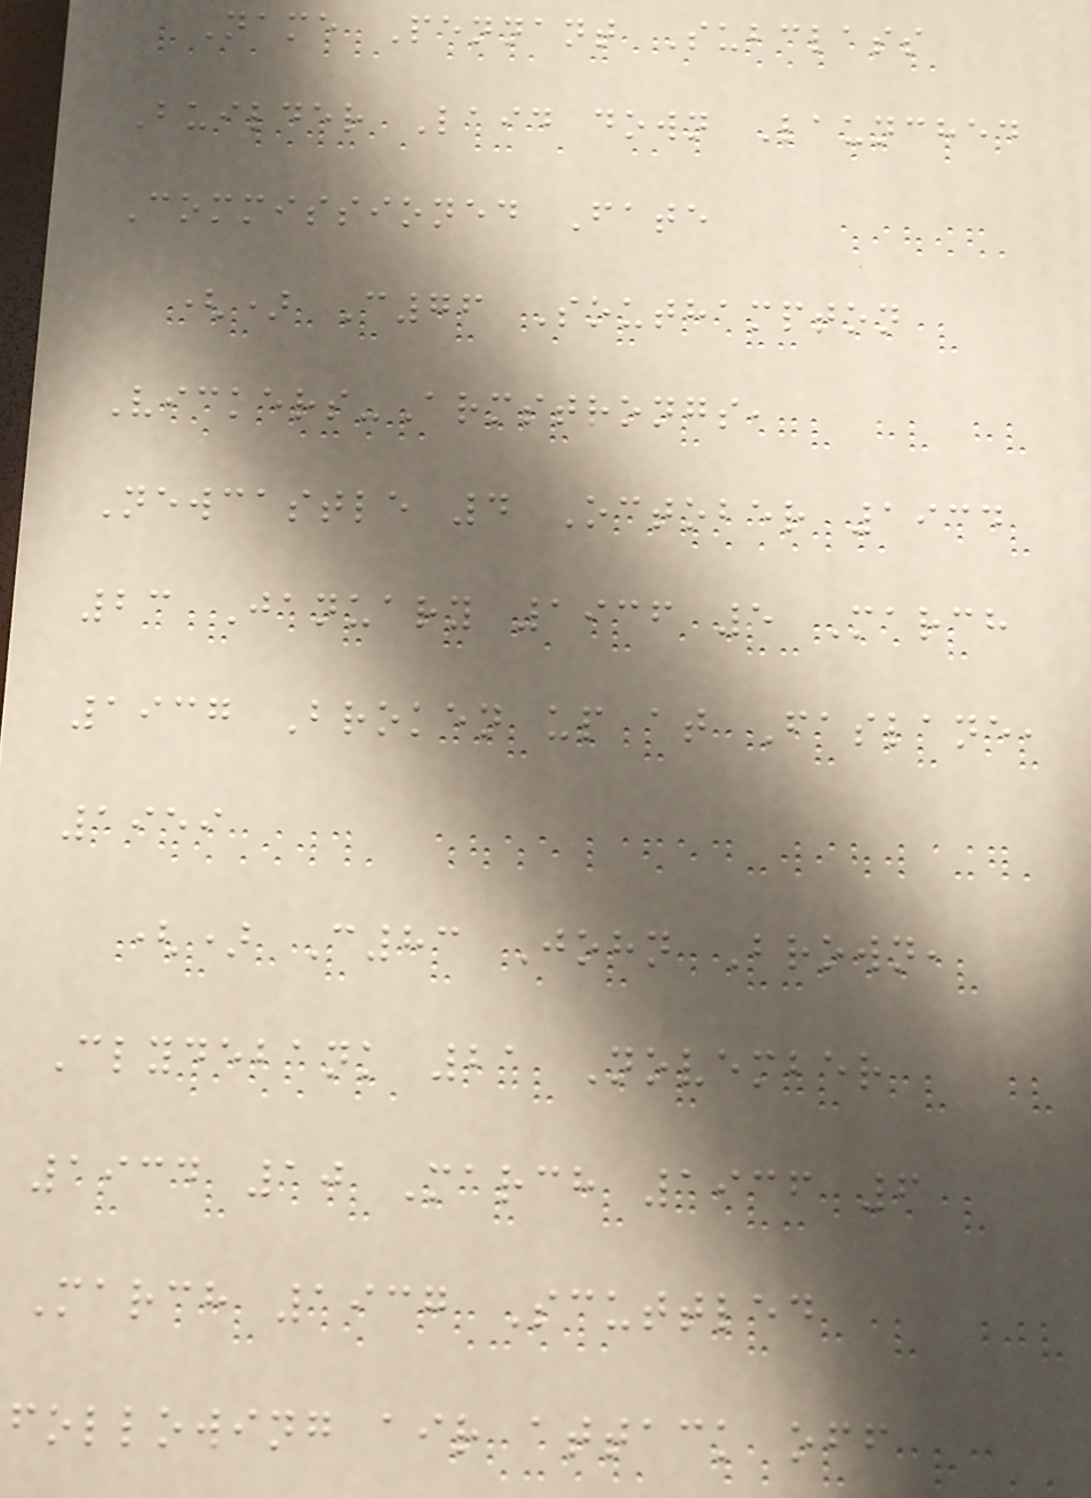Name Pennant Subclass
Builder Laid down Launched
Commissioned Fate
() C76 Southampton
Vickers-Armstrongs,
Newcastle 4 October 1934
23 January 1936 5 March
1937 Broken up at Faslane,
1959
() C83 John Brown,
Clydebank 21 November
1934 10 March 1936 6
March 1937 Scuttled
following air attack off
